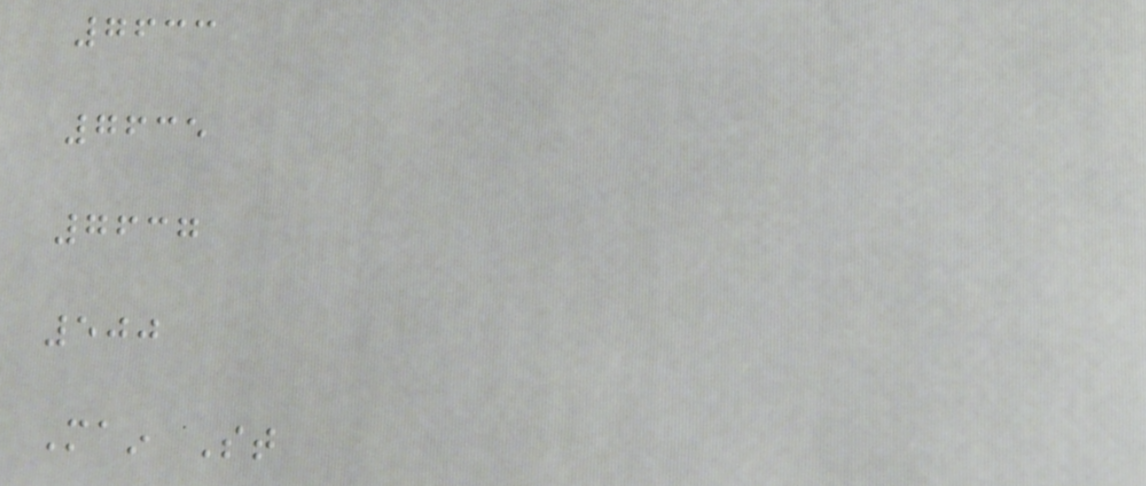7633
7635
7637
500
Main St
